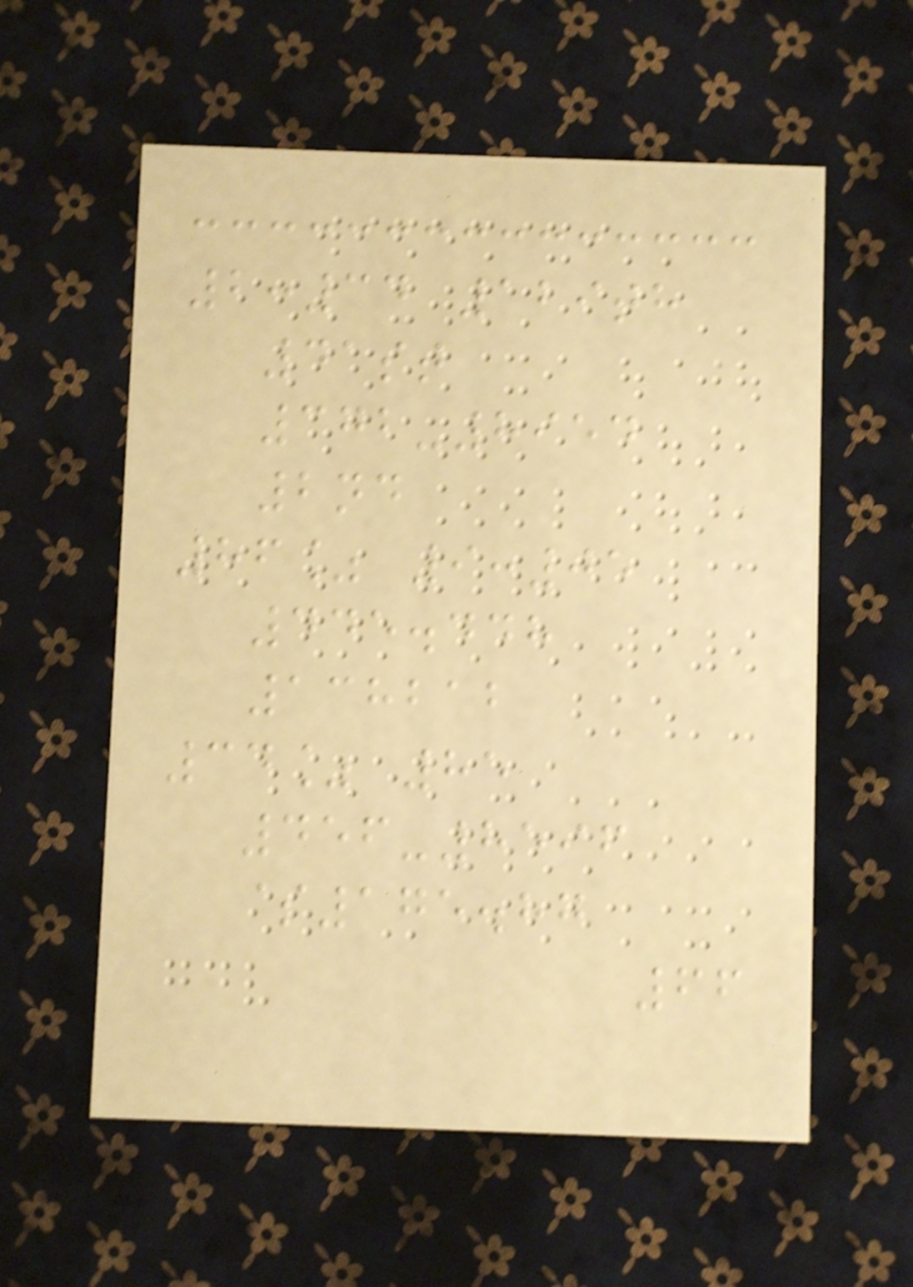2:34 129th
41st
372-8954
2nd
86% 9:05
445.448
138212
34% 85
456-8596
$175.87
66
